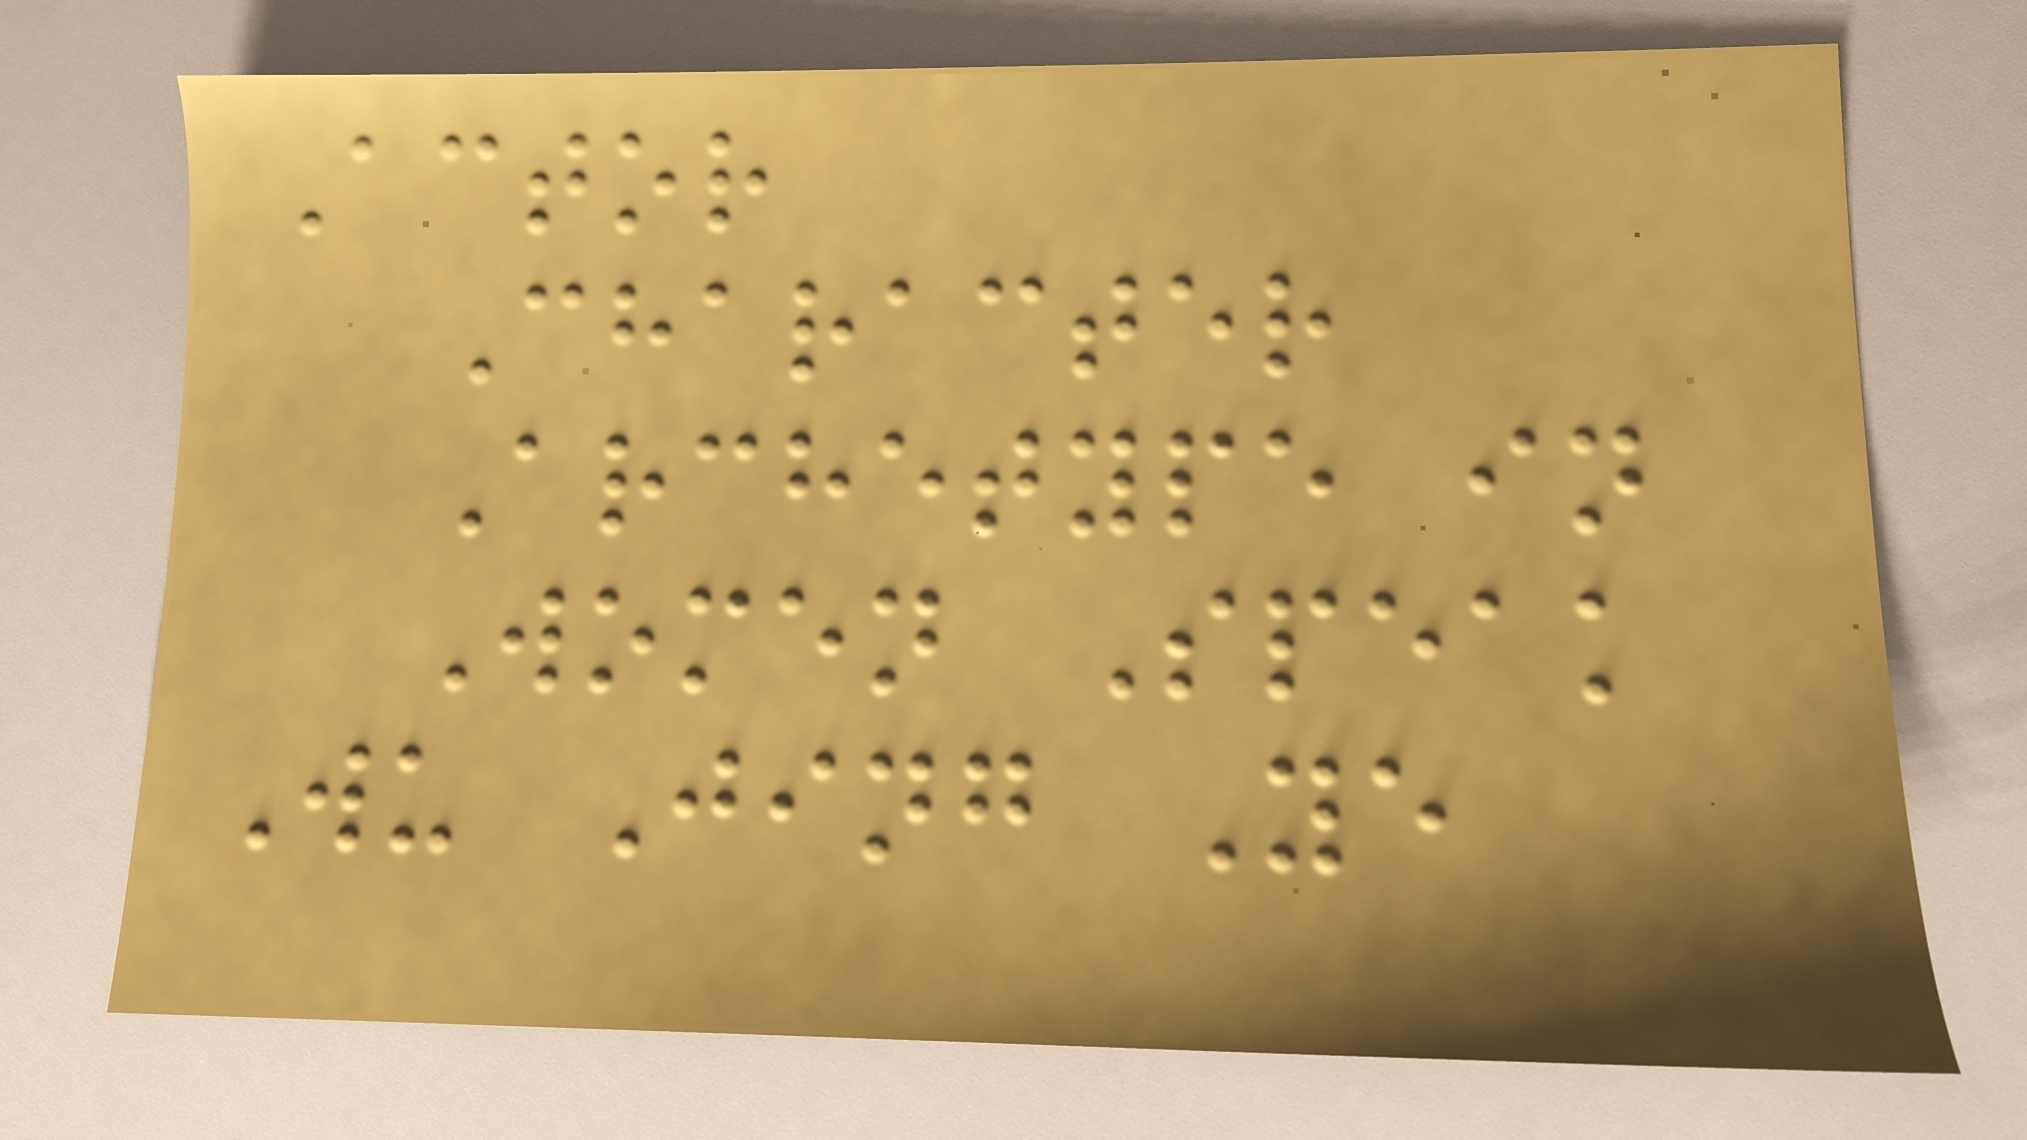Actor
Character
Archetype in
Women Speak
Wu Jing Ye
